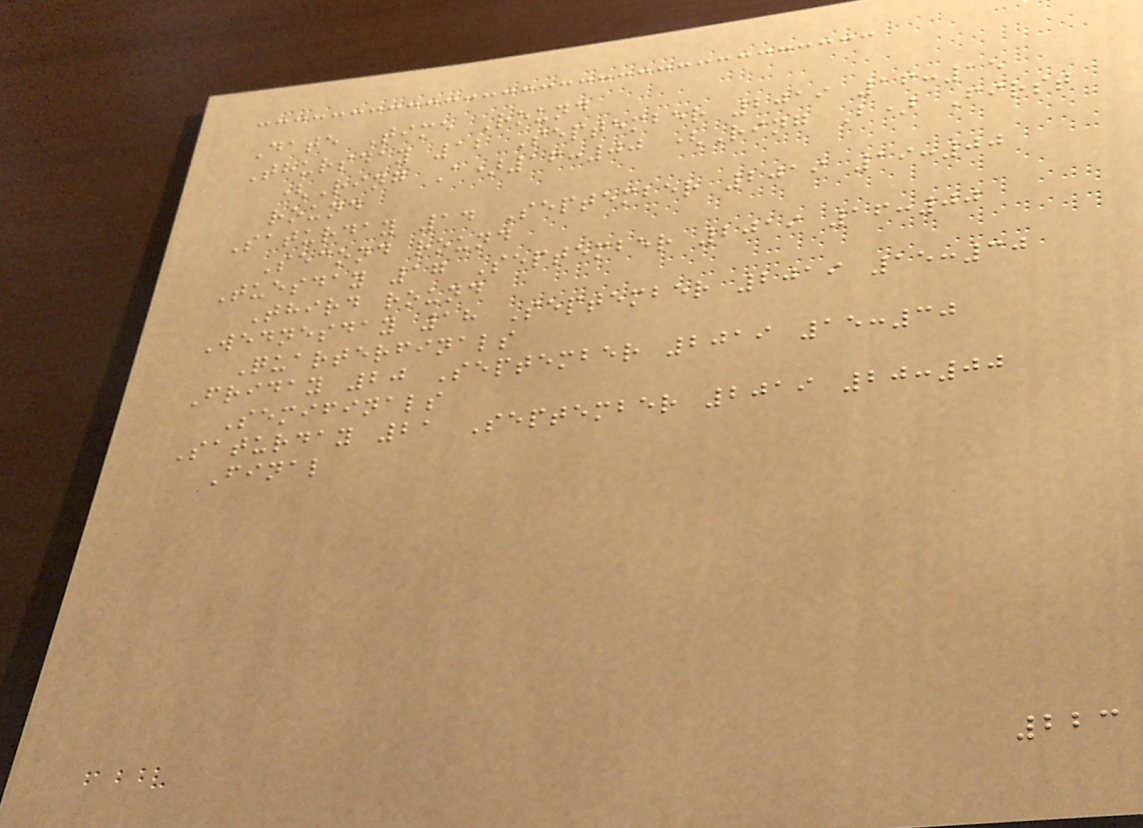Date Time Round
Thursday 12 September 2019 16:15
(Ring A)16:00 (Ring B) First
round
Saturday 14 September 2019 19:00
Second round
Tuesday 17 September 2019 16:00
Third round
Wednesday 18 September 2019 15:30
Quarterfinals
Friday 20 September 2019 15:30
Semifinals
Saturday 21 September 2019 20:00
Final
223
